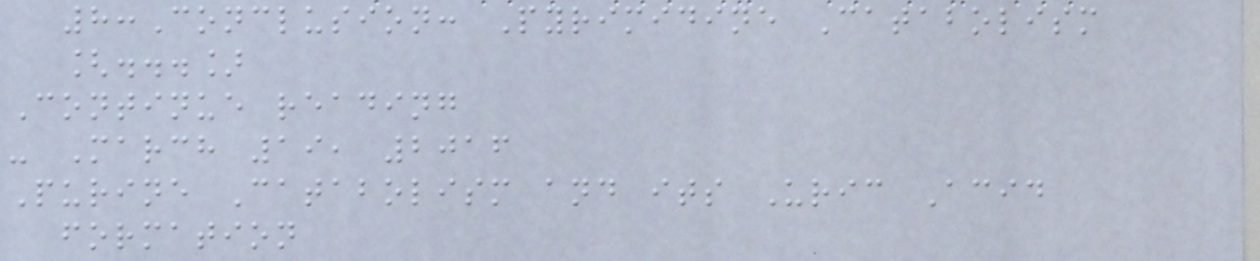8:Conclusion: Pyrimidine Catabolism
[...]
Continue reading
- March 19, 2016
Purine Catabolism and its Uric Acid
formation
